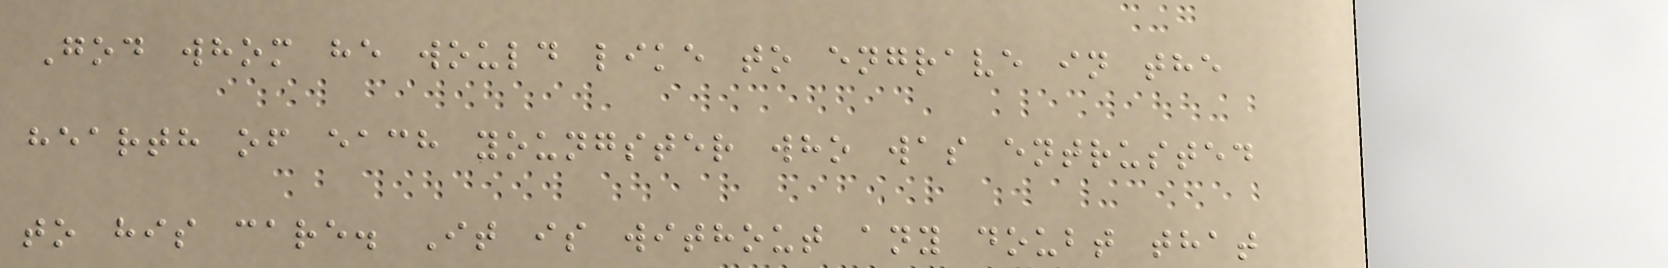God whom he would like to engrave in the
hearth of each youngster who was entrusted
to his care. It is without any doubt that
